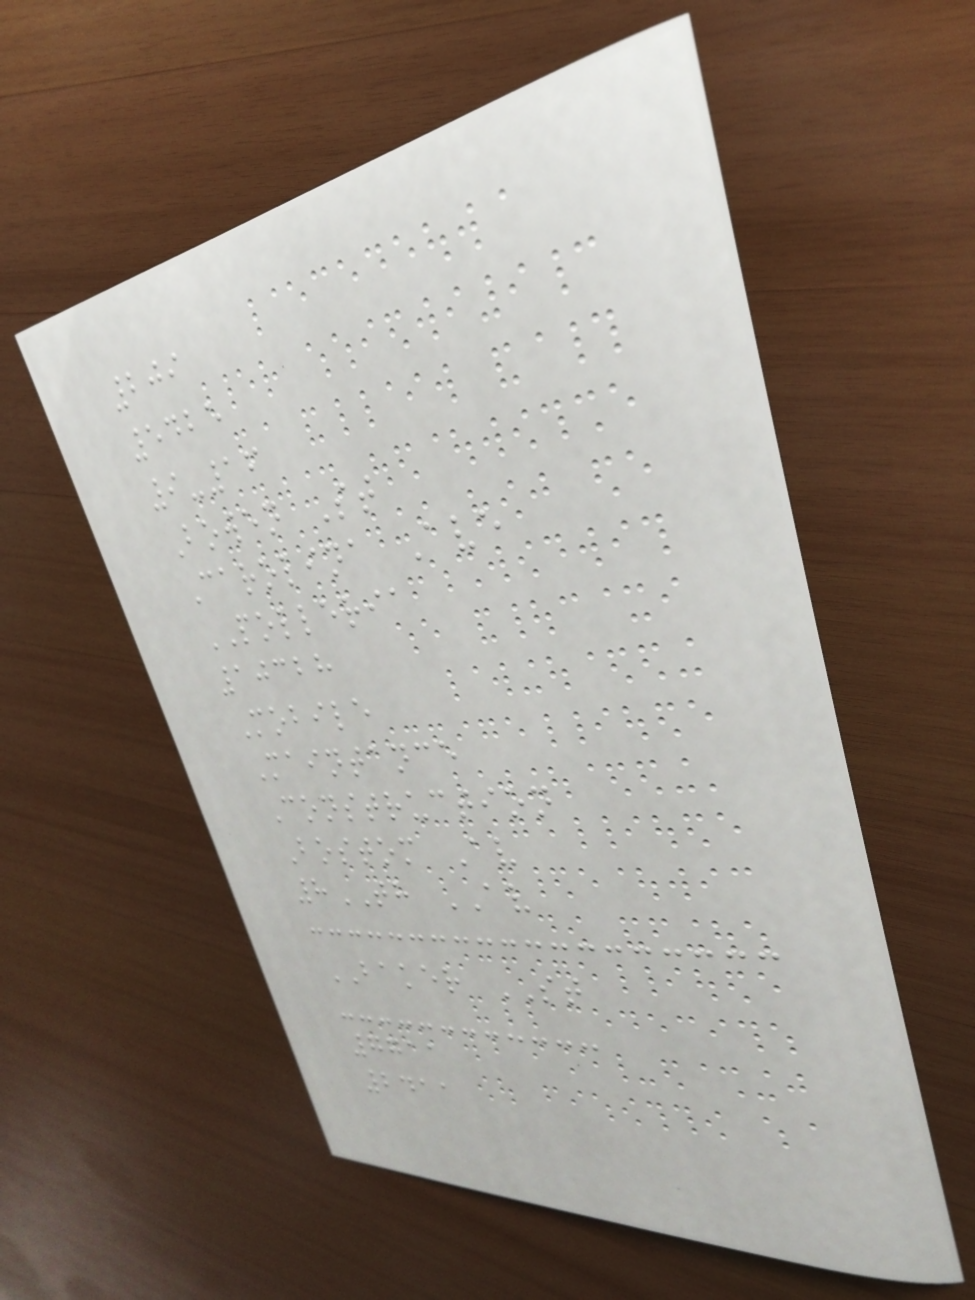209
5425
9-16
Bowen St
Carolina Ave
POLLERIA
10328
Mobile
Maintance
Construction
Bostom Av
8TH AV
BAKER ST
7711
2411
